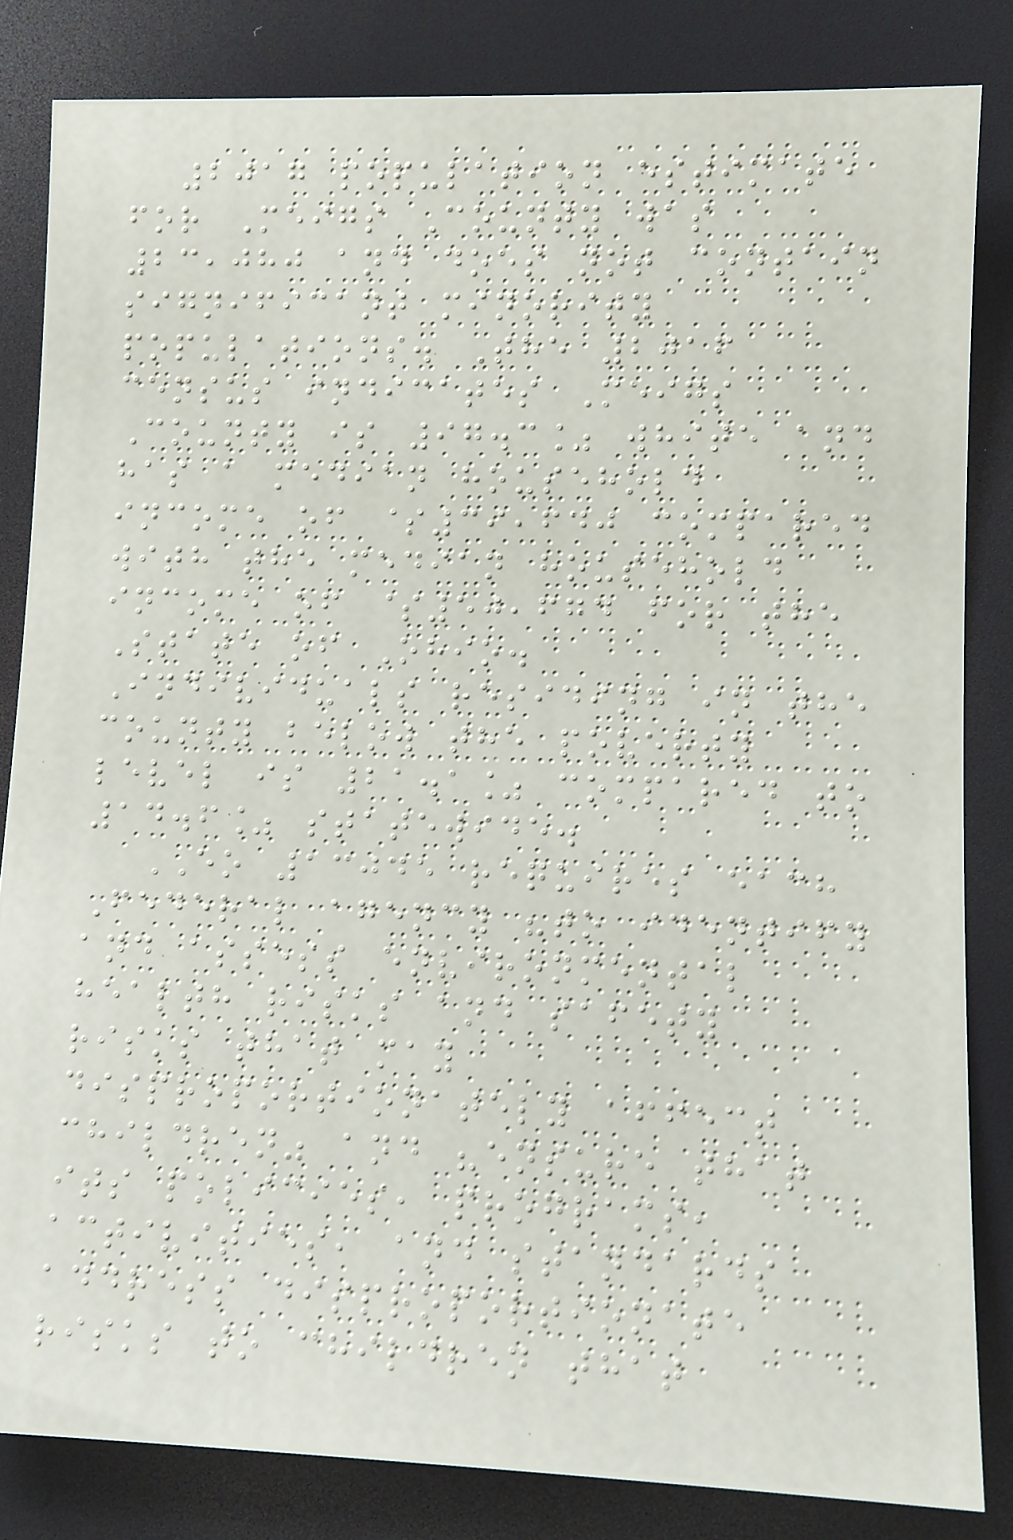2017 population estimate
for Meigs County was
23,080 and does not contain
significant minority
populations. The 2016
census indicates Meigs
County is 97.3% white and
has a median household
income of $39,640 compared
with the median household
income of $50,674 for the
State of Ohio.
Individuals residing in the
county below the poverty
level is 21.1% compared to
14.6% statewide.
EO 13045 requires each
Federal agency "to identify
and assess environmental
health risks and safety
risks that may
disproportionately affect
children" and "ensure that
its policies, programs,
activities, and standards
address disproportionate
risks to children that
